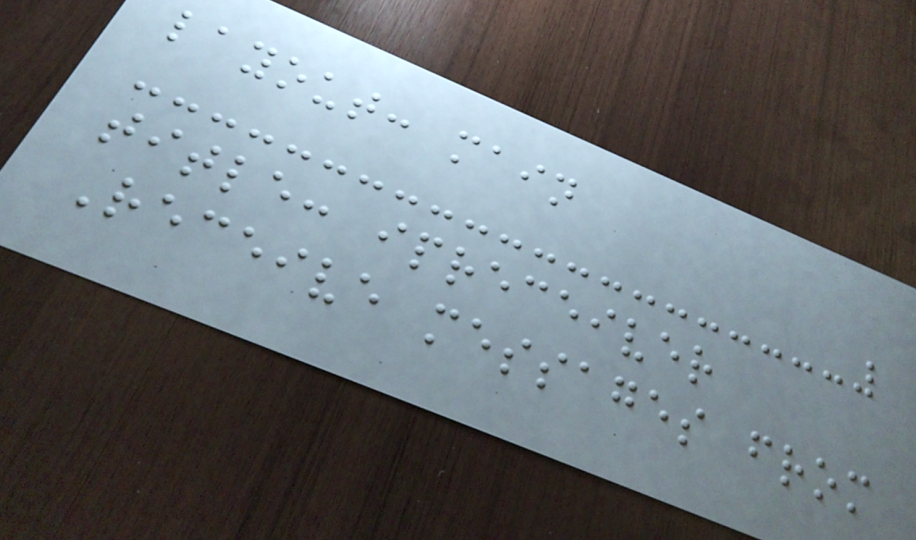layout: main
title: ipreceiver
Receive messages from
